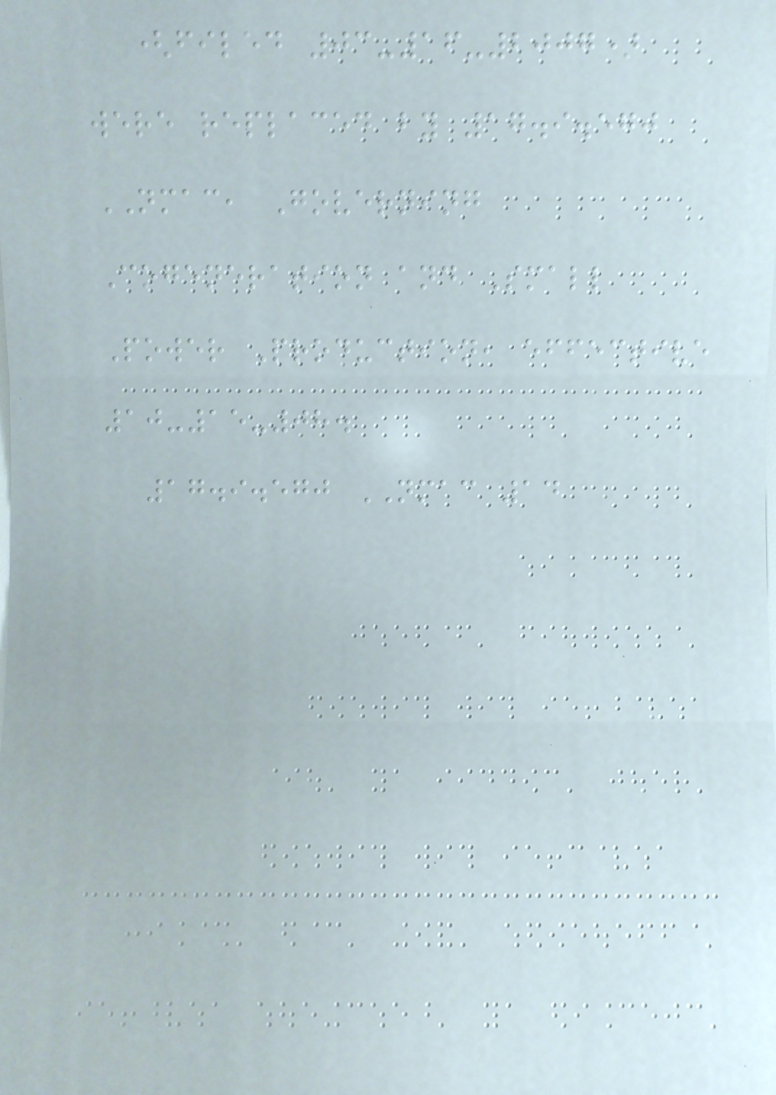(filed 03-16-2007)
were replaced by 17.9.570
NMAC, Governing
Cogeneration and Small
Power Production, effective
10-15-08.
17.9.570 NMAC 14
